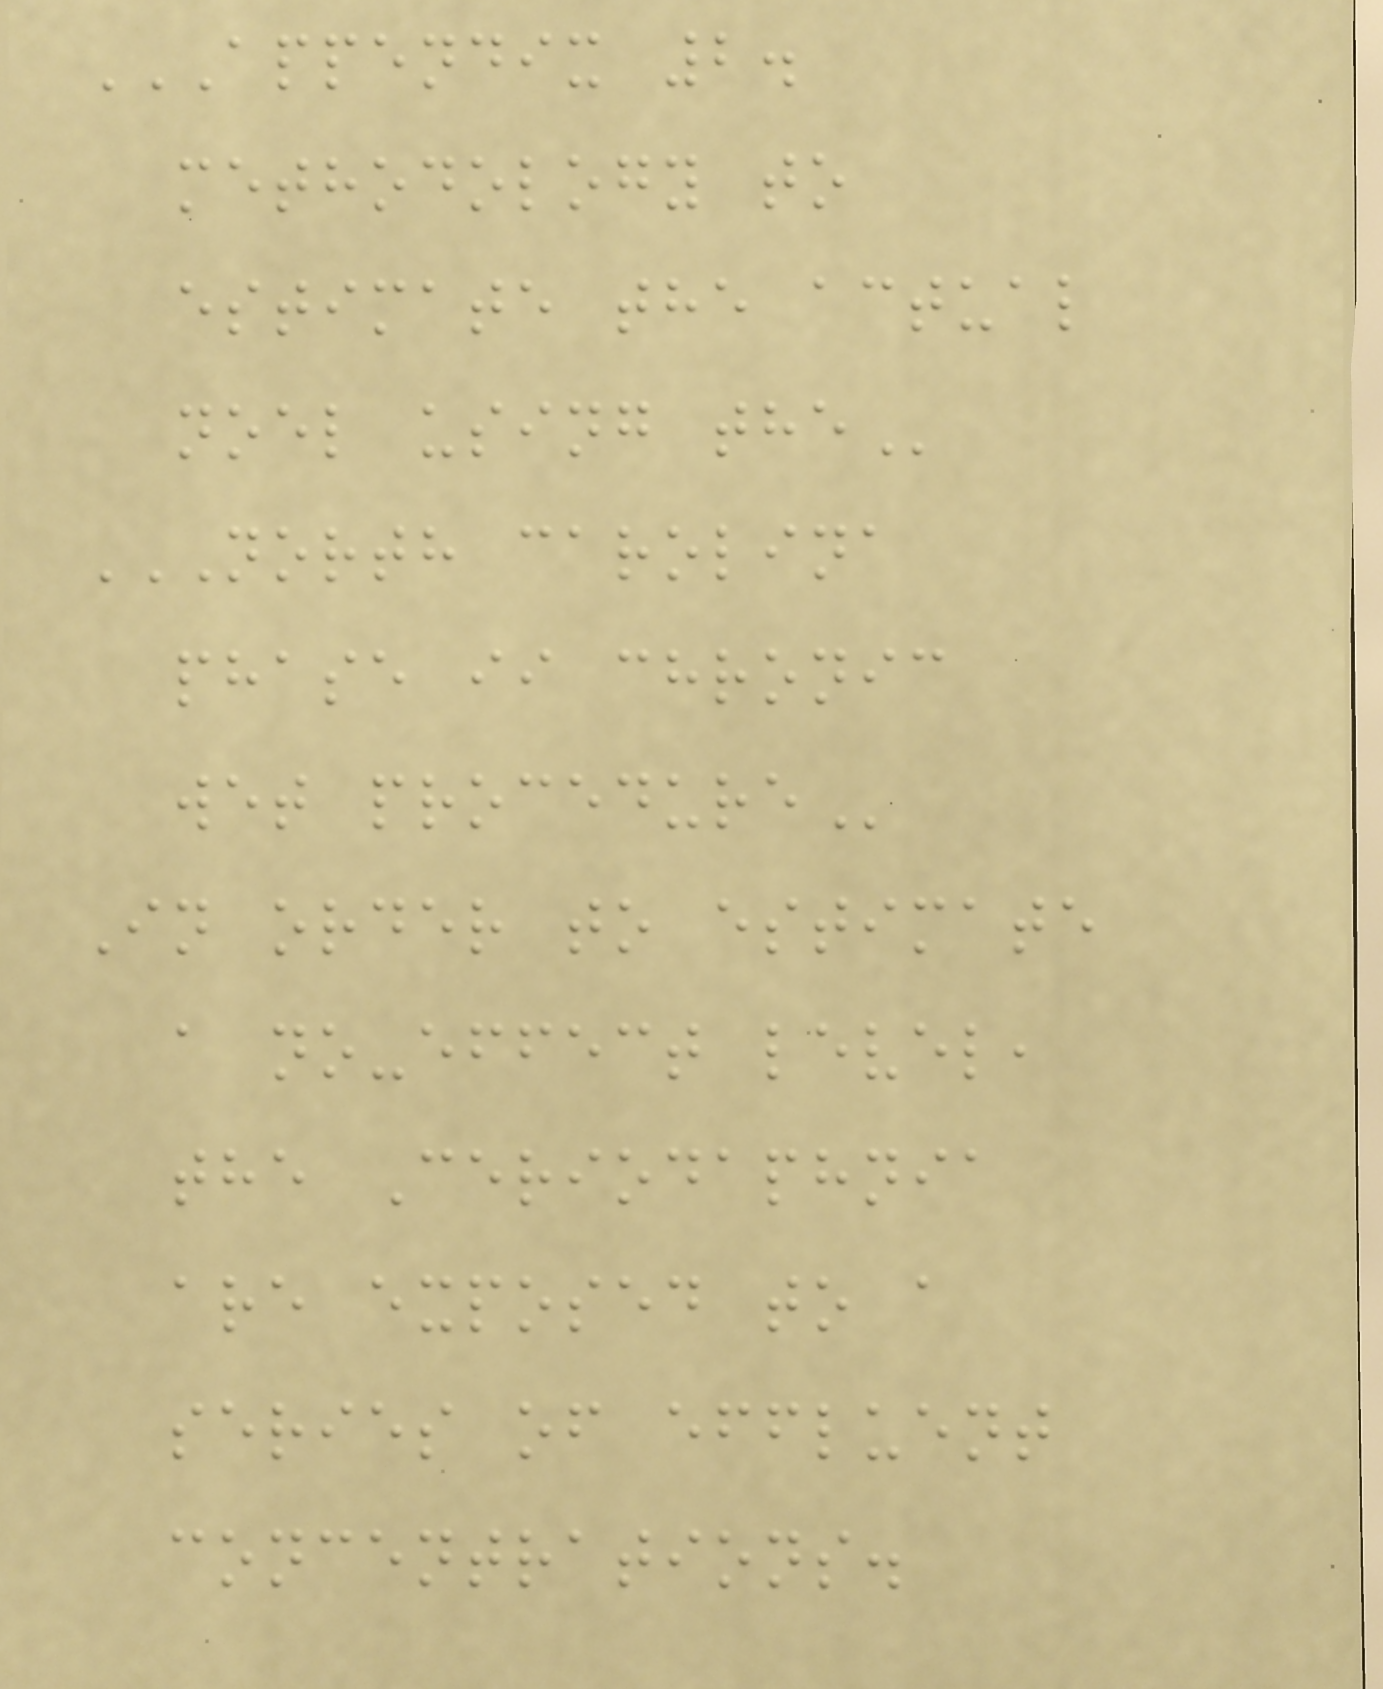APPENDIX 2.
METHODOLOGY TO
ESTIMATE THE ACTUAL
NOEL USING THE
NORTH CAROLINA
PHASE II CHRONIC
WET PROCEDURE
In order to estimate
a no-effect level,
the Ceriodaphnia
are exposed to a
series of effluent
concentrations.
